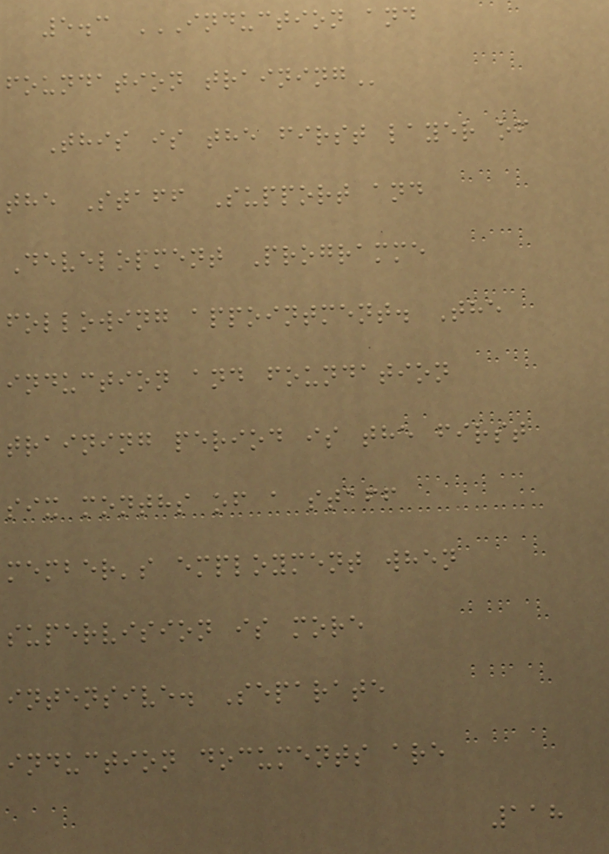5.3 INDUCTION AND
FOUNDATION TRAINING
This is the first layer of
the Staff Support and
Development Programme
following appointment. The
induction and foundation
training period is the first
six months of a staff
member's employment when
supervision is more
intensive. Separate
induction documents are
118
